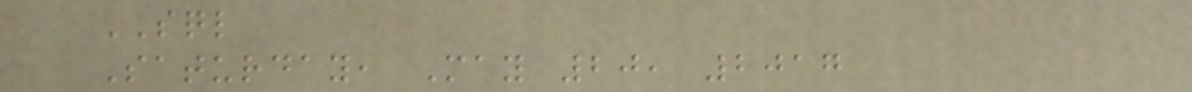SQL
Saturday, May 20, 2017
